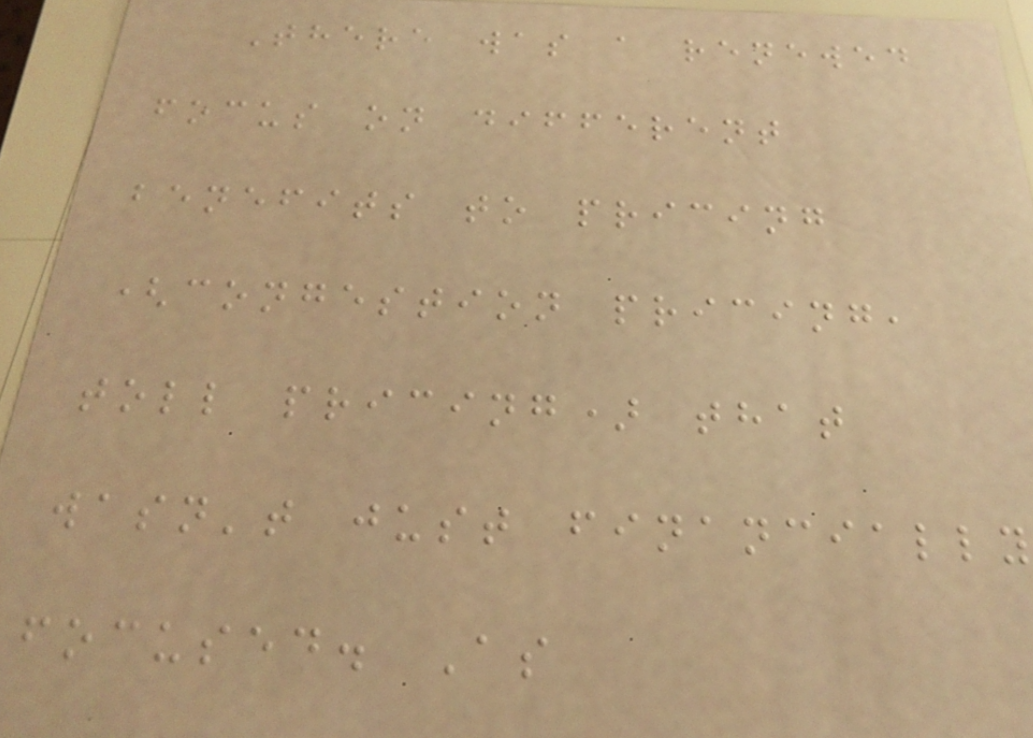There was a renewed
focus on different
benefits to pricing
(congestion pricing,
toll pricing) that
wasn't just financially
focused. As
